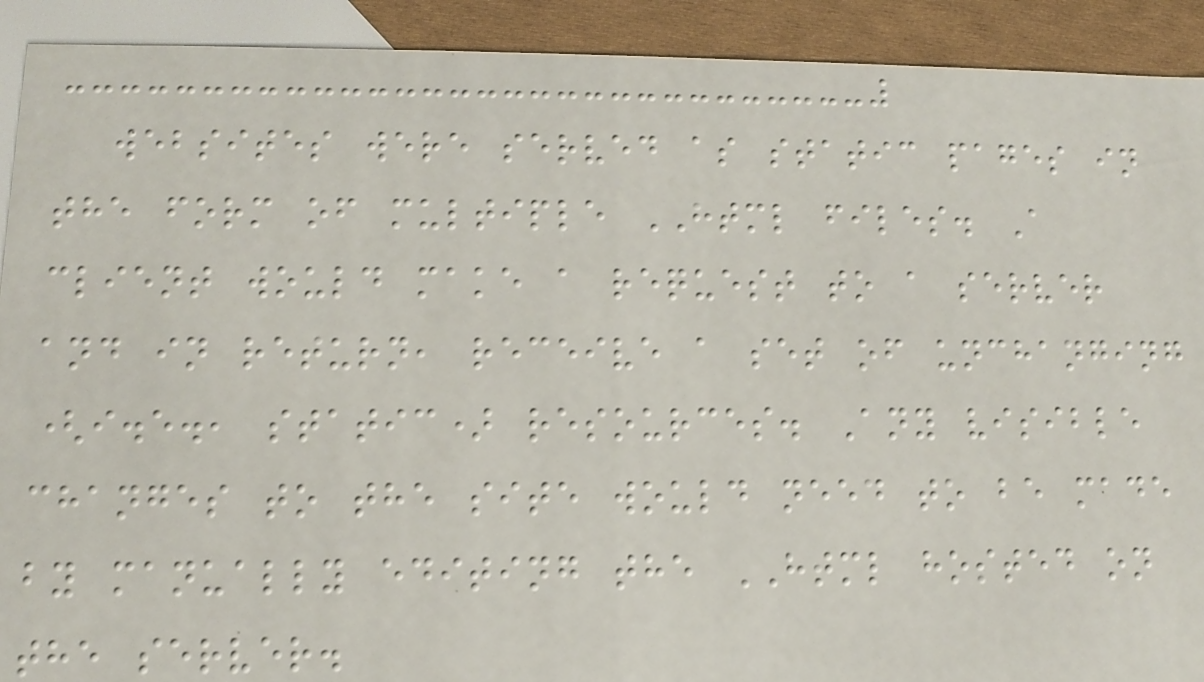websites were served as static pages in
the form of multiple HTML files. A
client would make a request to a server
and in return, receive a set of unchanging
(i.e., static) resources. Any visible
changes to the site would need to be made
by manually editing the HTML hosted on
the server.
